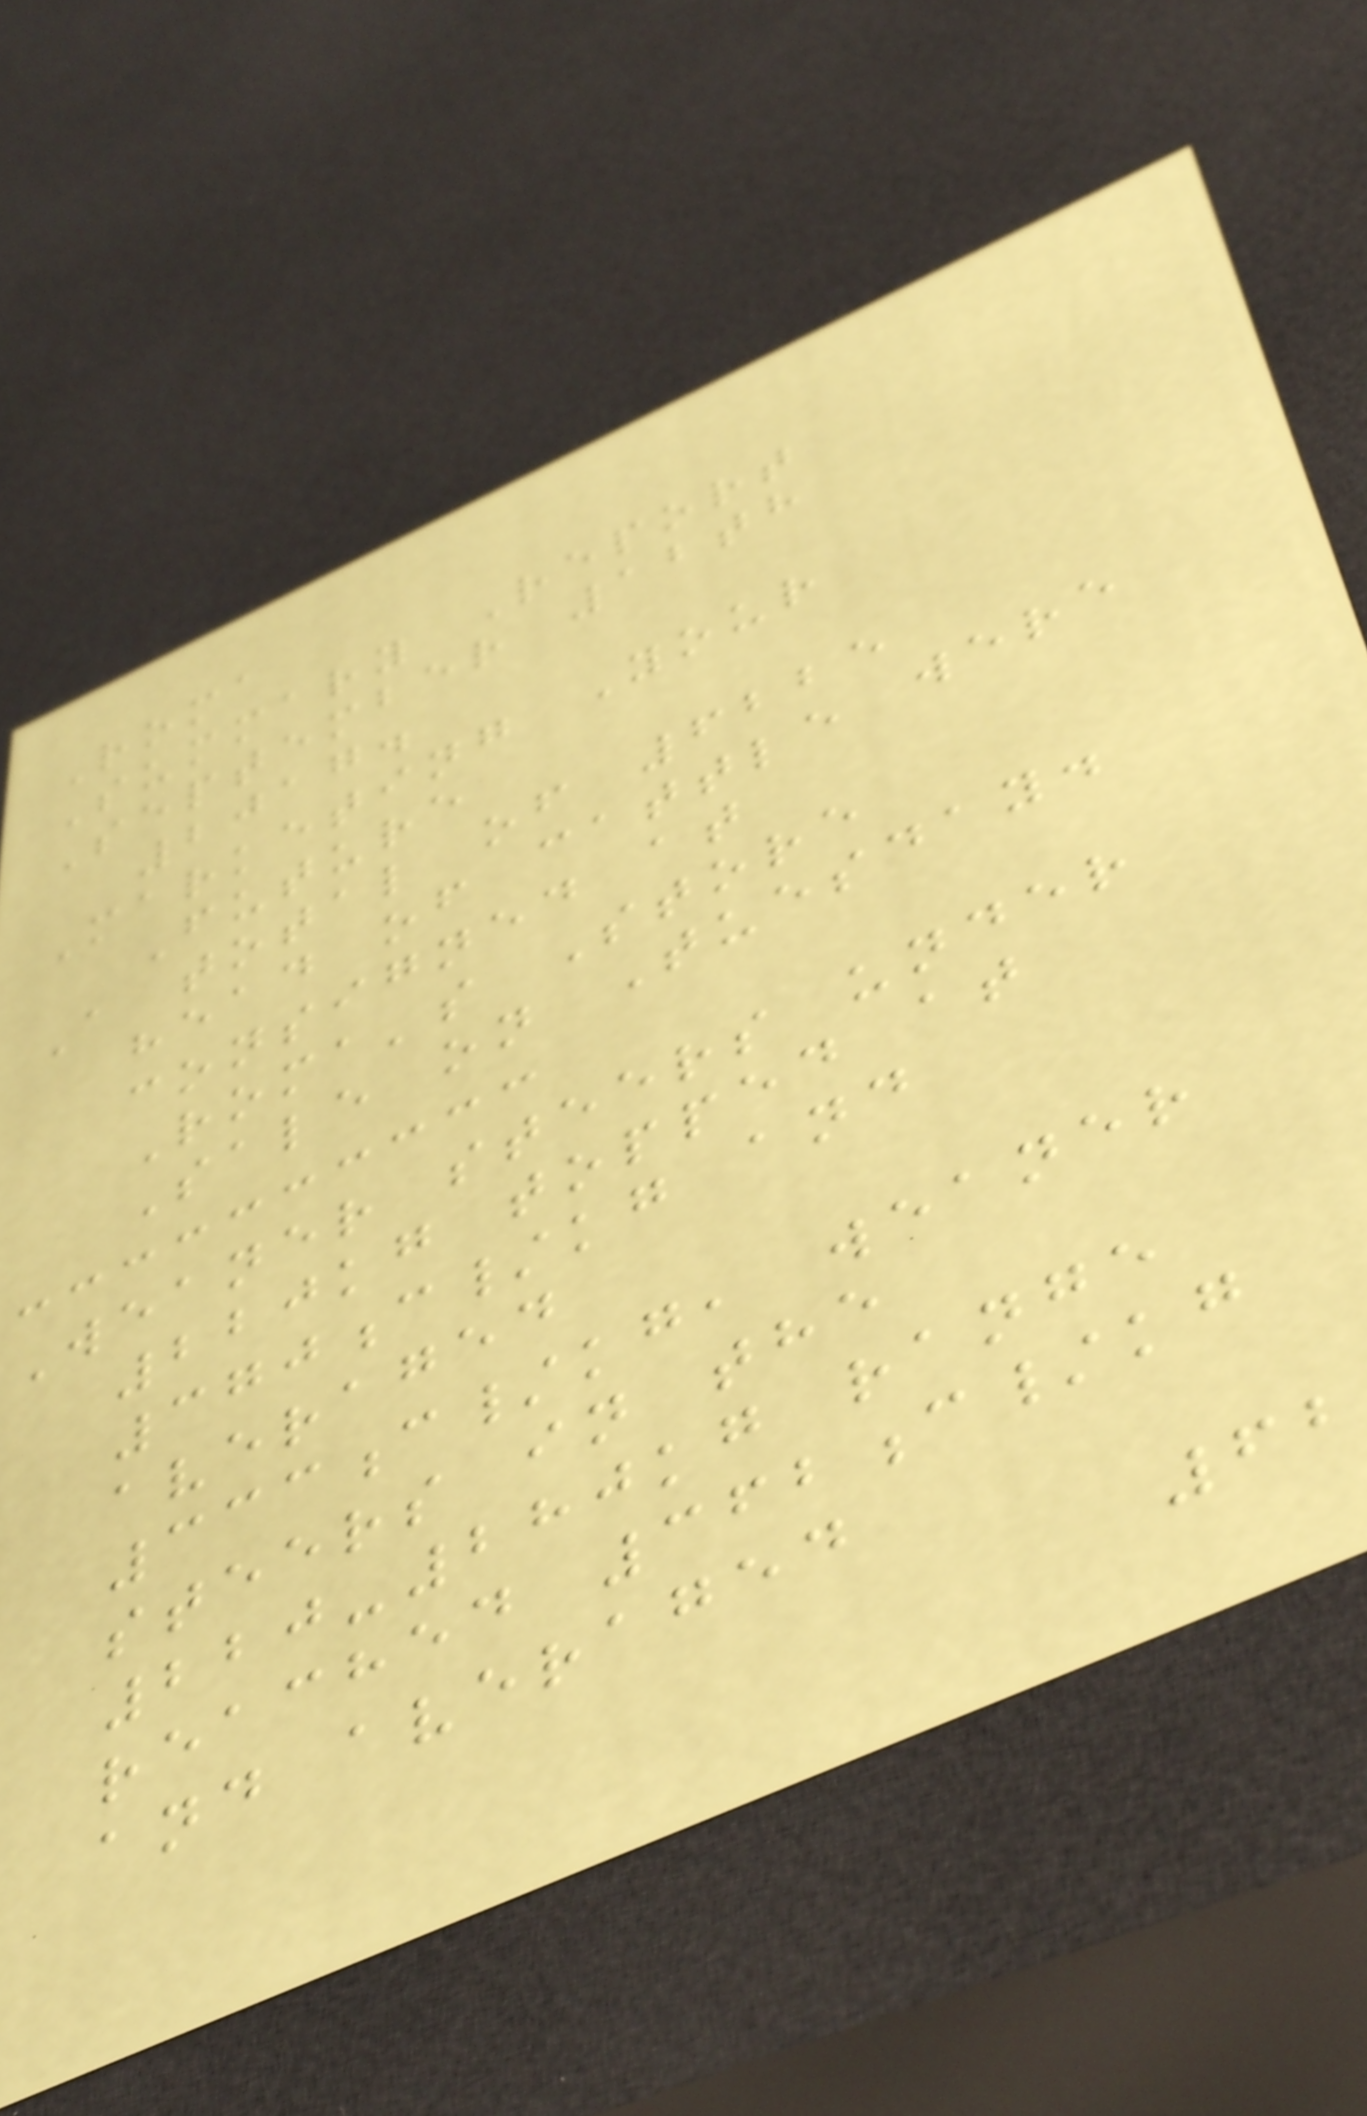Roma
Summary Report
September 12th
2017.
Marketing Your
Future
A total of 6225
head of cattle were
consigned at
Roma's Store
Sale on Tuesday.
Weaner steers under
220kg topped at
370c/kg and
averaged
333c/kg, weaner
steers in the
220-280kg range
reached 362c/kg
and averaged
62
